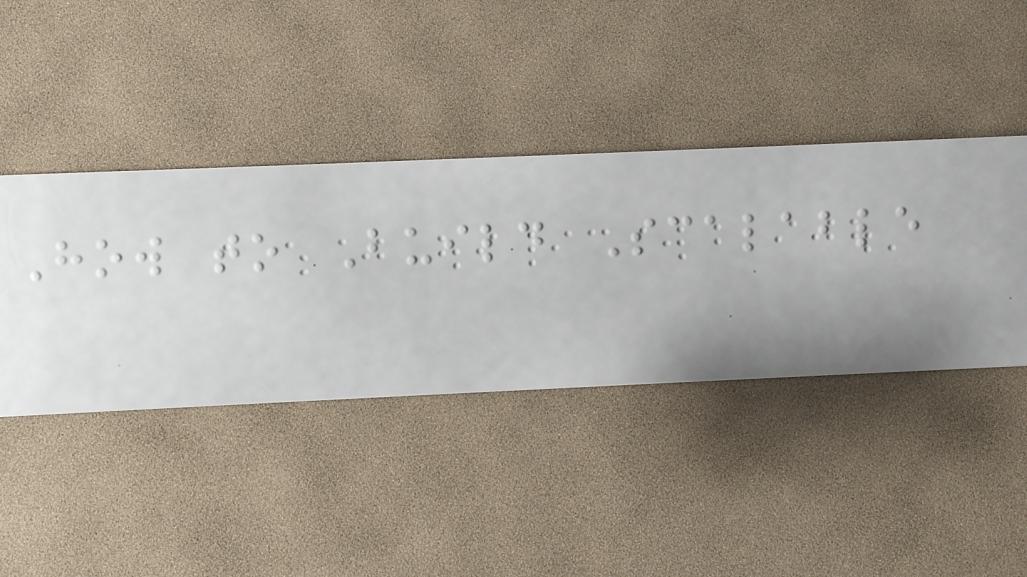How to Build Scalable
